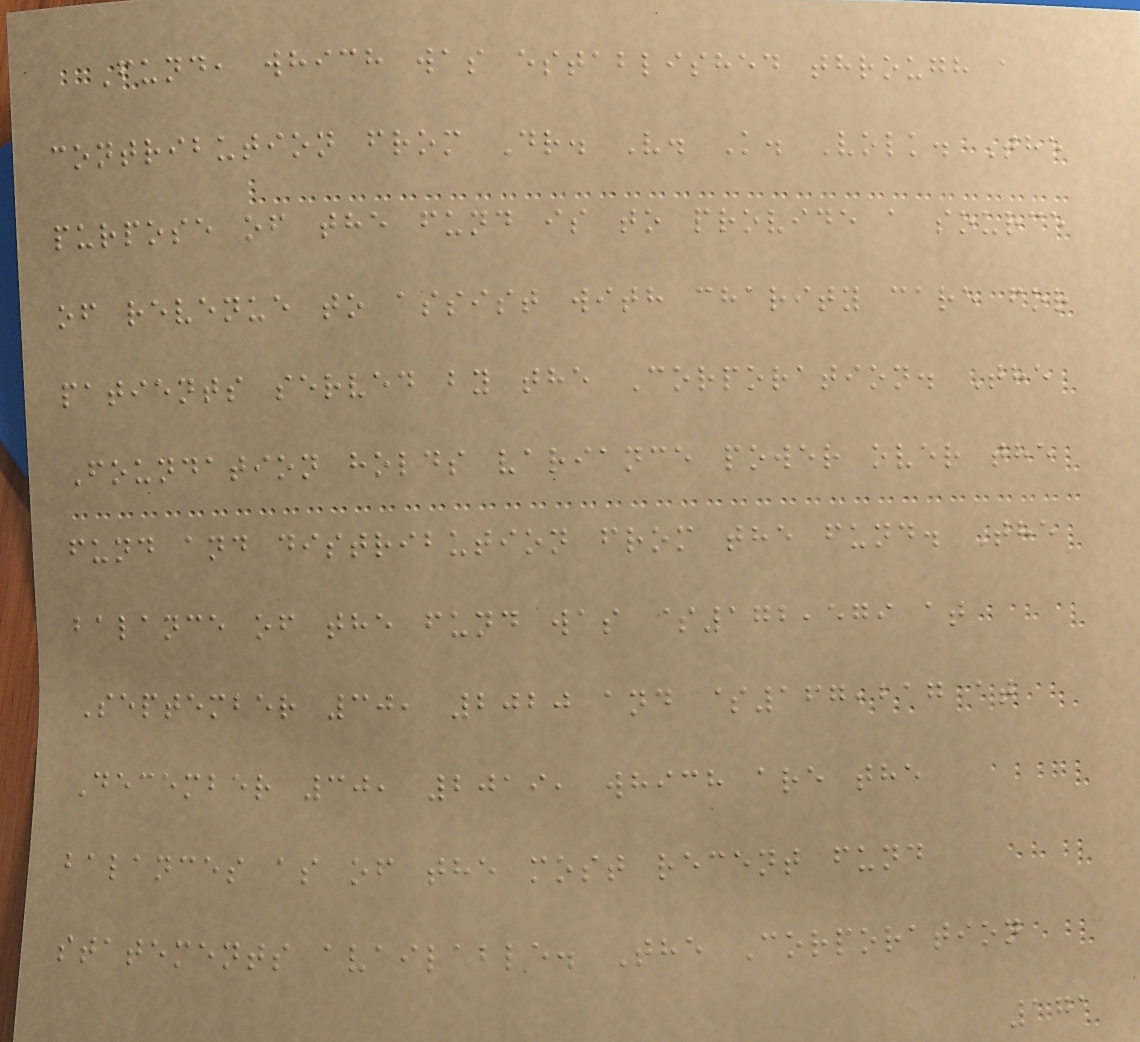Fund, which was established through a
contribution from Dr. V. K. Volk. The
purpose of the fund is to provide a source
of revenue to assist with charity care for
patients served by the Corporation. The
Foundation holds variance power over the
fund and distribution from the fund. The
balance of the fund was $172,579 at
September 30, 2020 and $167,217 at
December 30, 2019, which are the
balances as of the most recent fund
statements available. The Corporation
171
